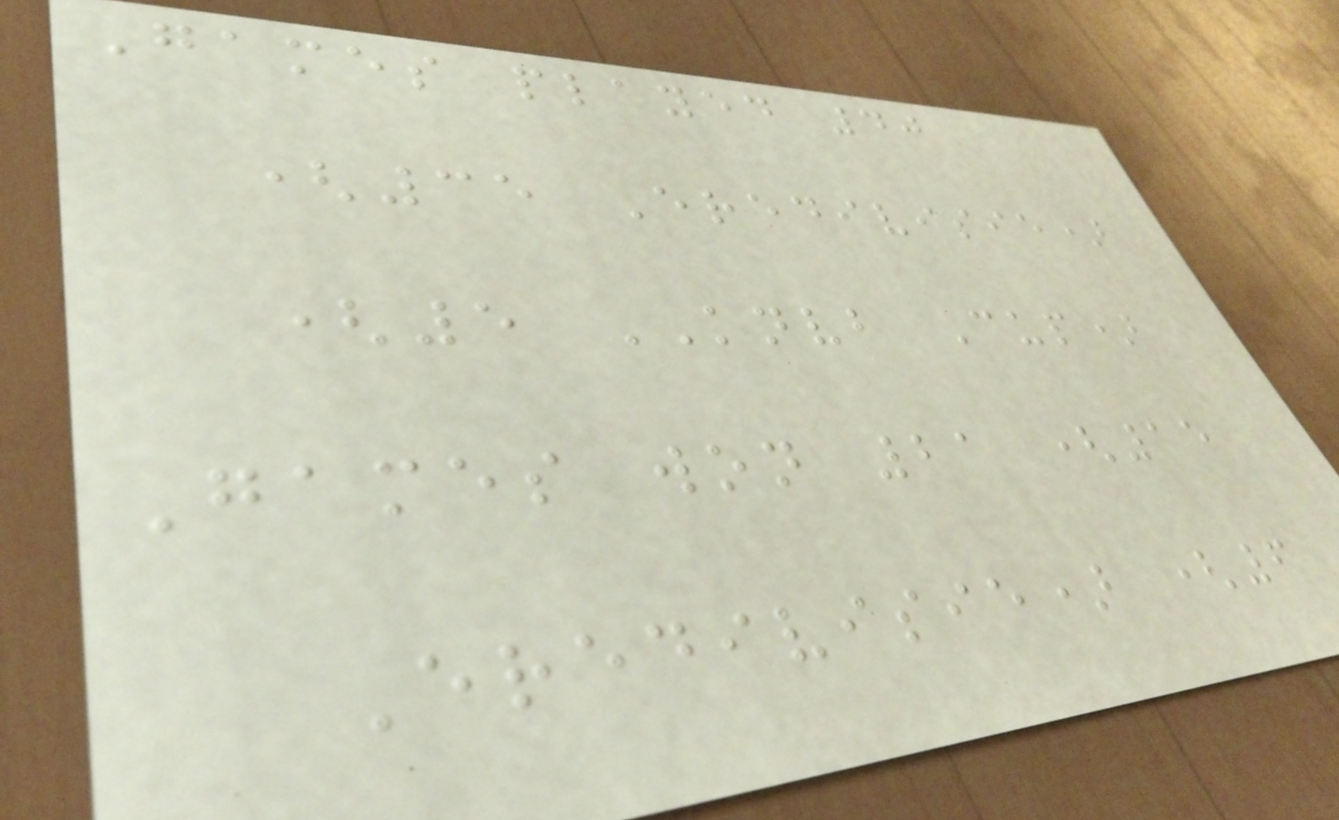Games played 40
(35 Eredivisie)
(5 KNVB Cup)
Games won 21 (15
Eredivisie) (6
